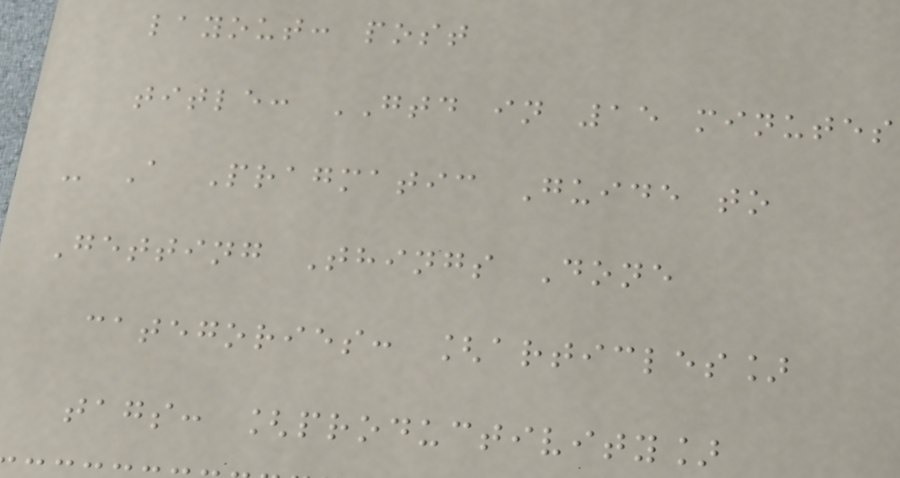layout: post
title: GTD in 15 minutes
- A Pragmatic Guide to
Getting Things Done
categories: [articles]
tags: [productivity]
